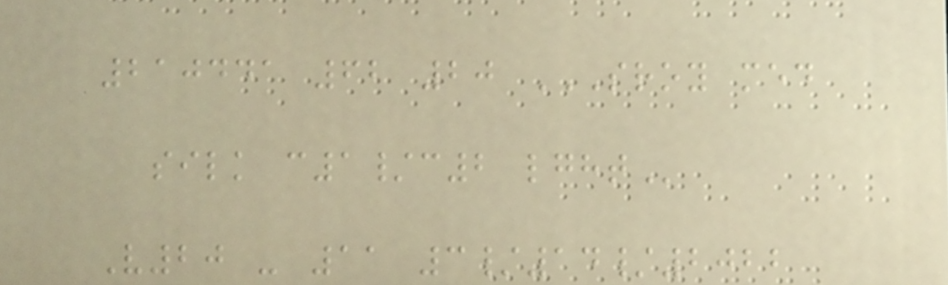210441 62 20 SROY MED
SILK C1/C2 LGHT
V20 - 11 3/14/2022
